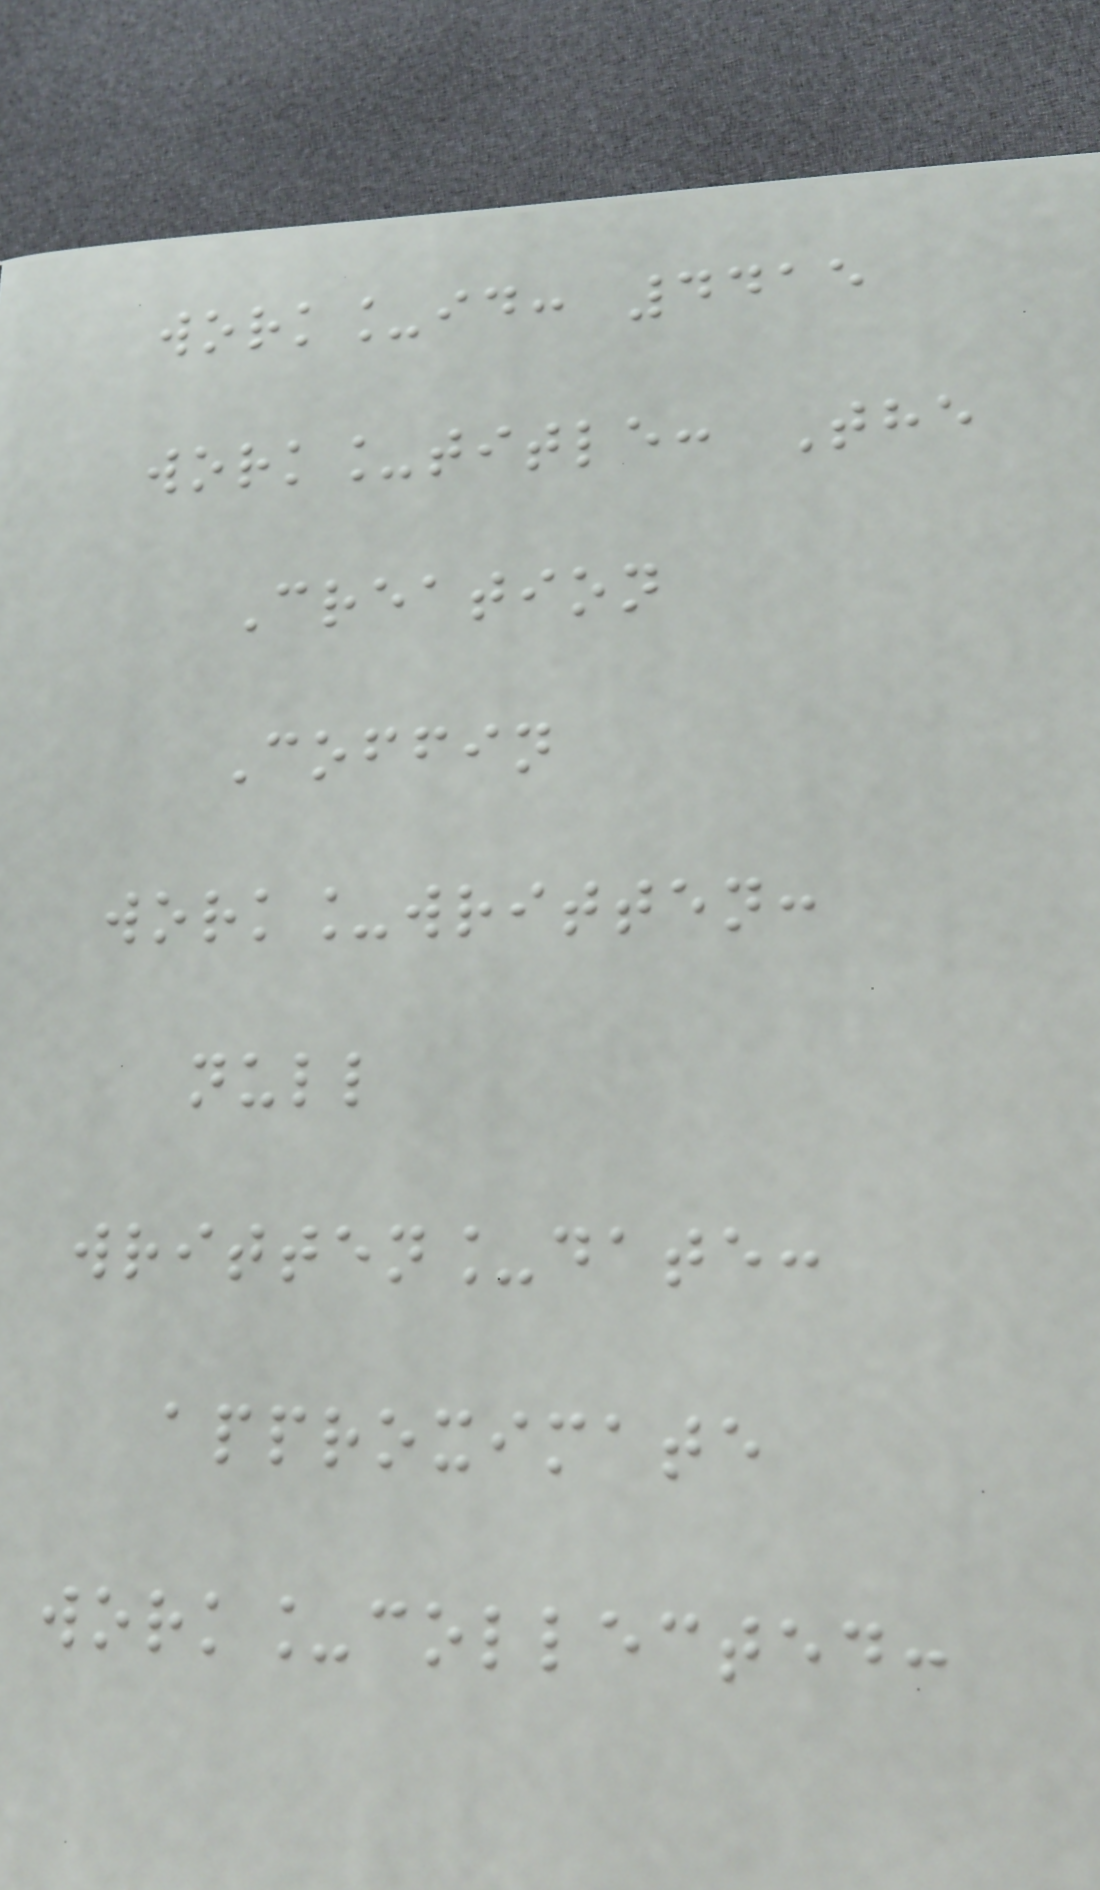work_id: 4415
work_title: The
Creation
Coffin
work_written:
null
written_date:
approximate
work_collected:
